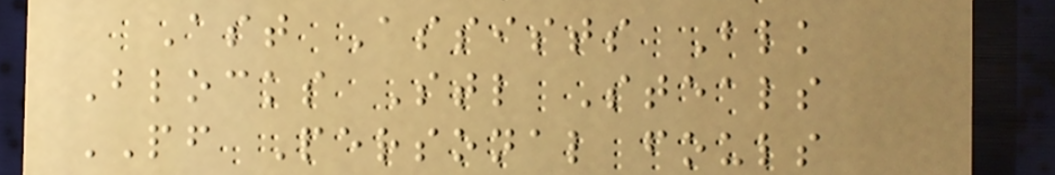Ast Assists Blk
Blocks Stl Steals
PF Personal fouls
